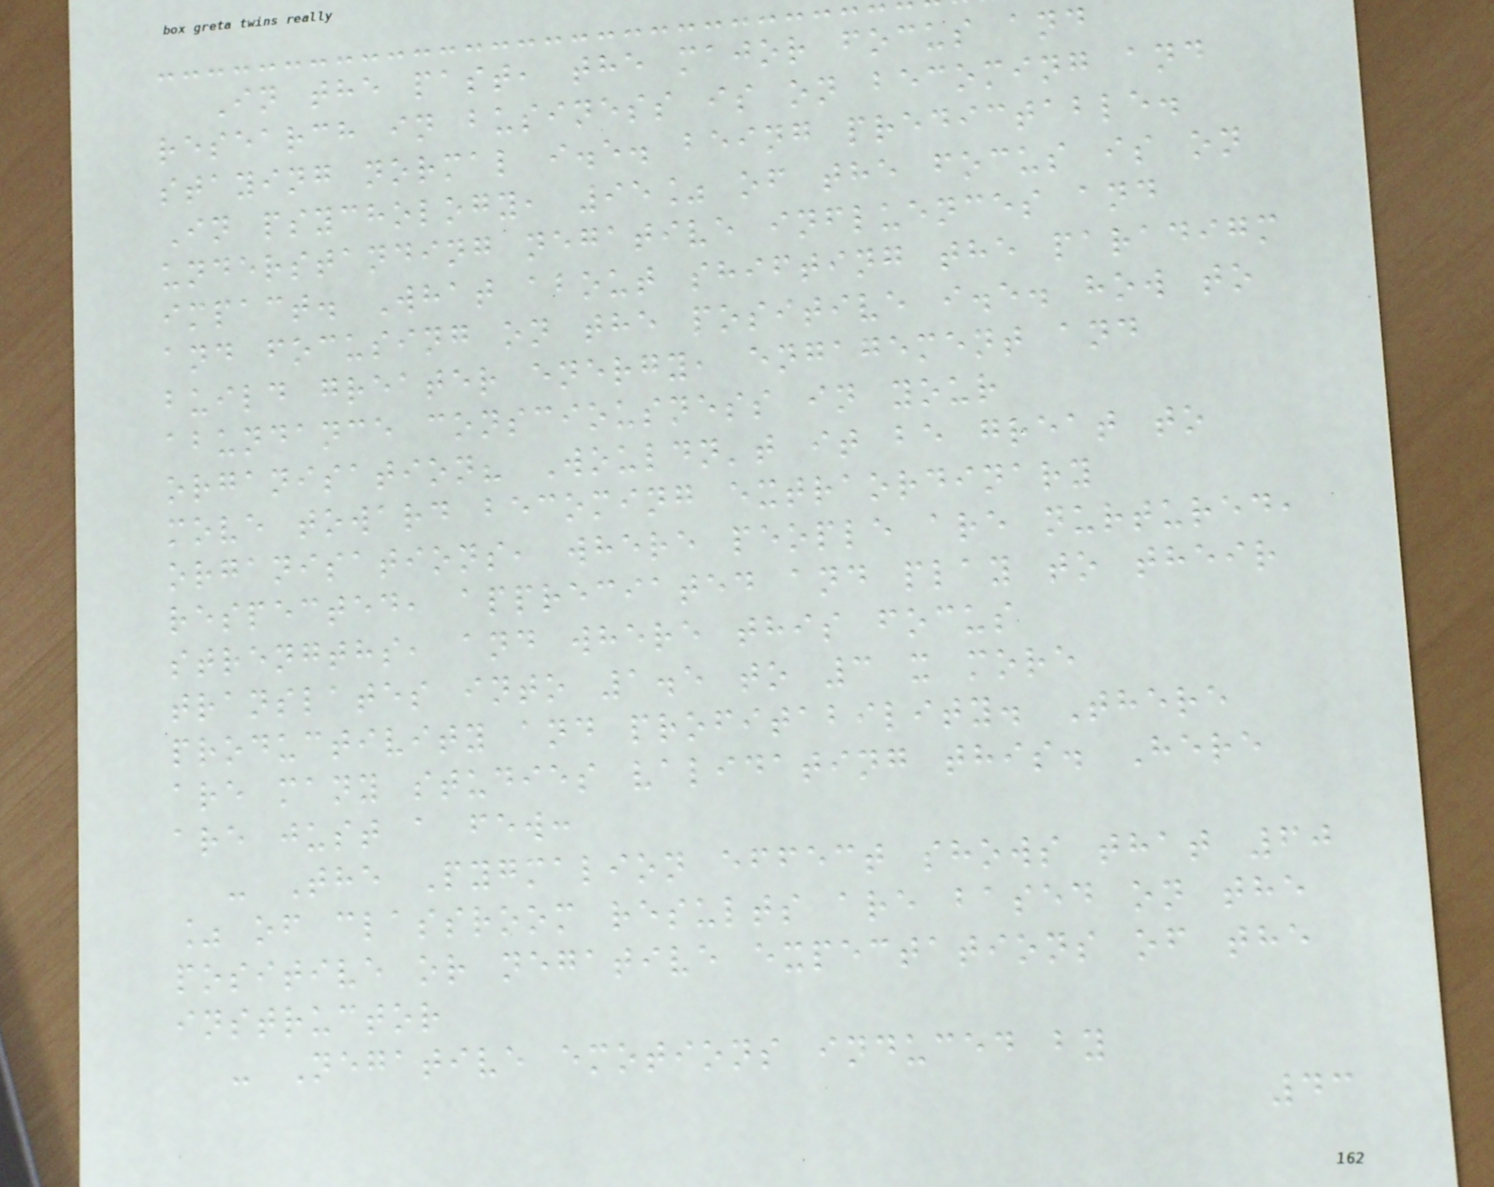In the past, the major focus and
research in business is on becoming and
staying normal i.e. being predictable.
In psychology, 95% of the focus is on
understanding negative influences and
impact. What about shifting the paradigm
and focusing on the positive i.e. how to
build greater energy, engagement and
abundance consciousness in your
organisation? Wouldn't it be great to
move toward becoming extraordinary
organisations, where people are nurtured,
respected, appreciated and play to their
strengths, and where this focus
translates into 1.5 to 3 x more
productivity and profitability. There
are many studies validating this. Here
are just a few:
- The Pygmalion effect shows that 60
% of classroom results are based on the
positive or negative expectations of the
instructor
- Negative emotions induced by
43
